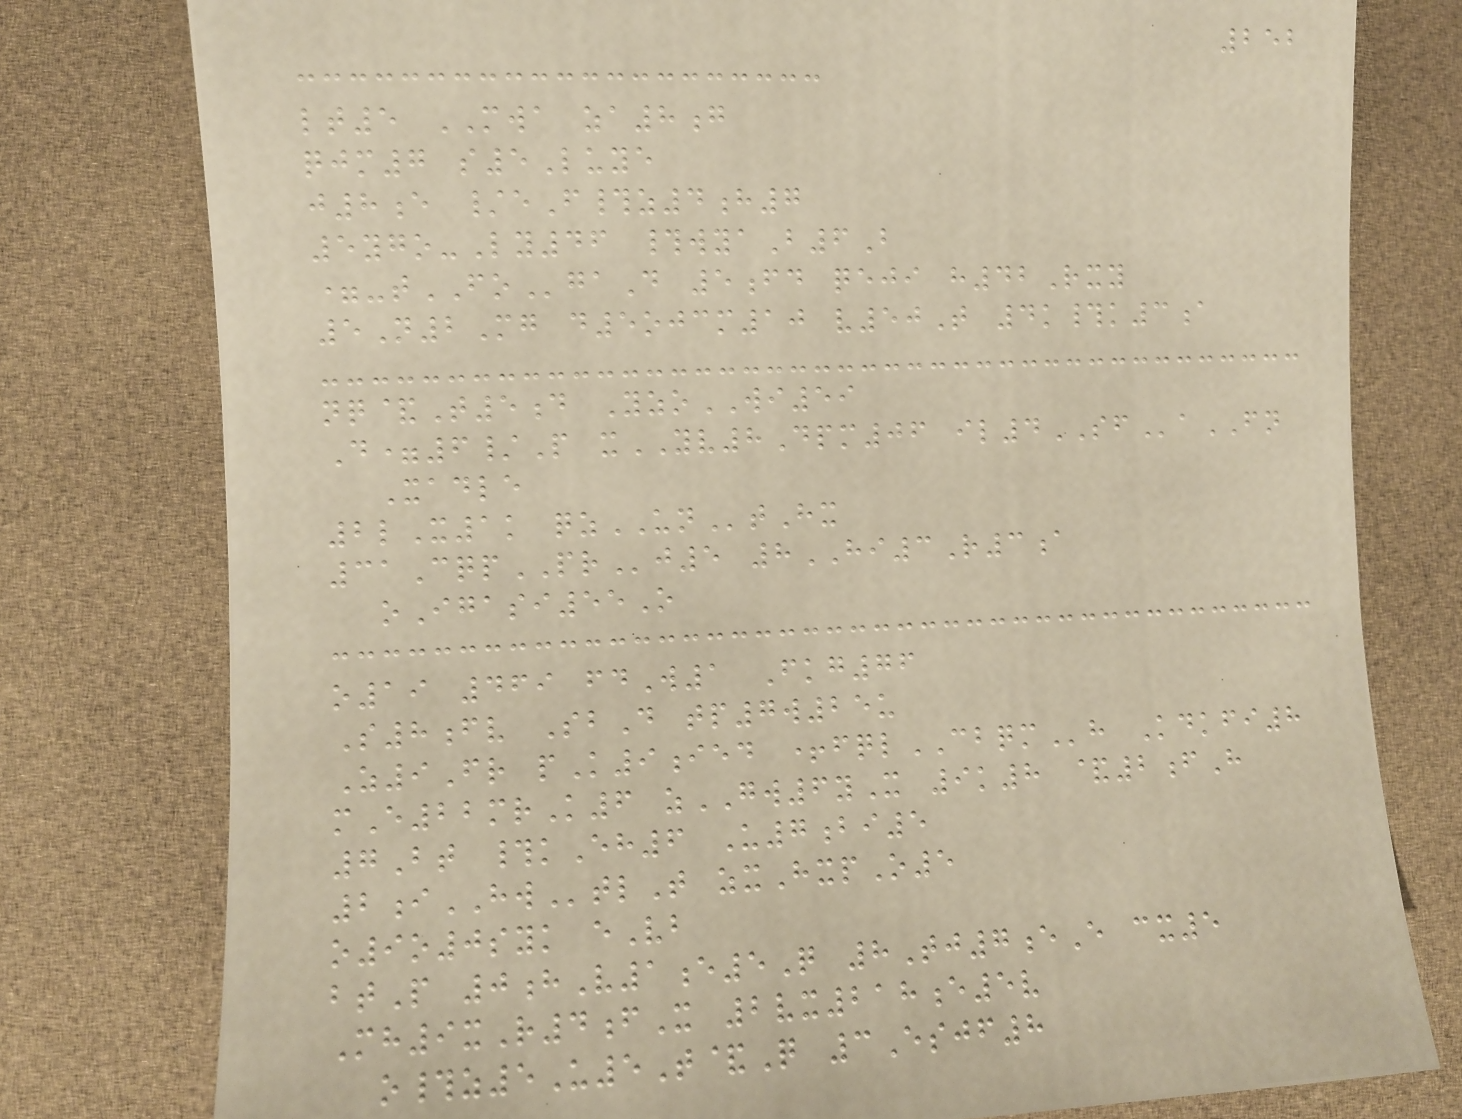252
lt5 MWA za8g
qjm7 s5Luye
j8e /eF#z4h7
5ygo-Ly46 #wyaB6B
=-tFOgaD 5fd qeji h42Rxy
5N2Mg d5ojcm10 v50T 4k#k3a
nq&T5d YzoWI59
D=6/P xYV8Dpm06 il4SFaFN
Xadle
2lX1k qzUNtHx
31CqpPRj5 8HI3R3a
oIgasi55O
o19 469 fdW1 Fkg76
S8fv SbD tp7w25u
Z9Fr pK9ied +fqlCBQMh Kdkfi8
mE22mrK6 zGW6yX 9k8 &2fH
7Bt #kEh6 U7bi5
2iHWtlT zxHxpO5
o9o0syk eVb
btP 0hV1e5Q 8Tj7eE cx5
Mh9xR4fX 2vx218e5v
o#z5U5T&Q 3Esjf8
